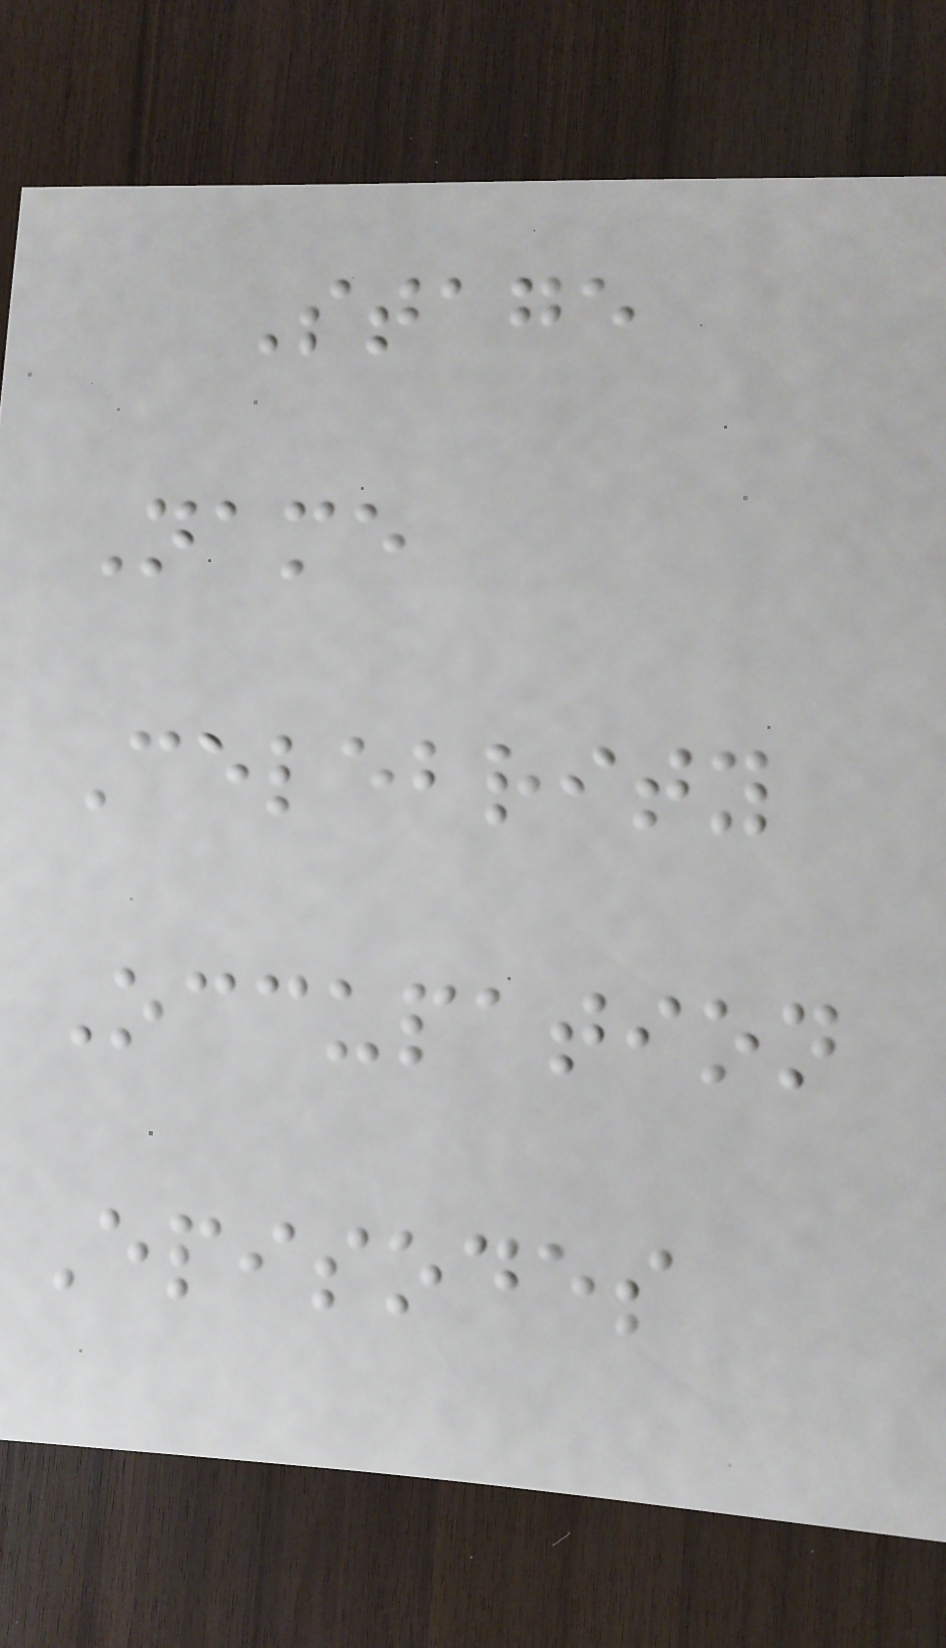Stage
Name
Celebrity
Occupation
Episodes
